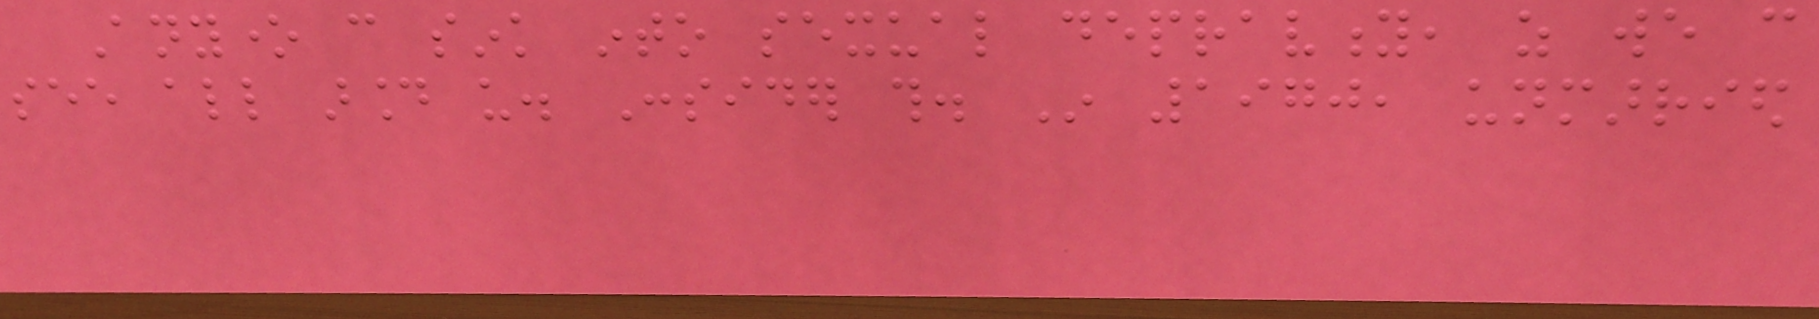Anyone can sink into sexual depravity, as we can
see all around us. Consider this. In 1970, unmarried
